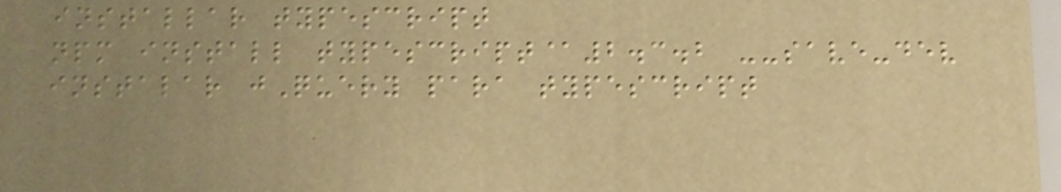installar typescript
npm install typescript@2.3.2 --save-dev
instalar jQuery para typescript
